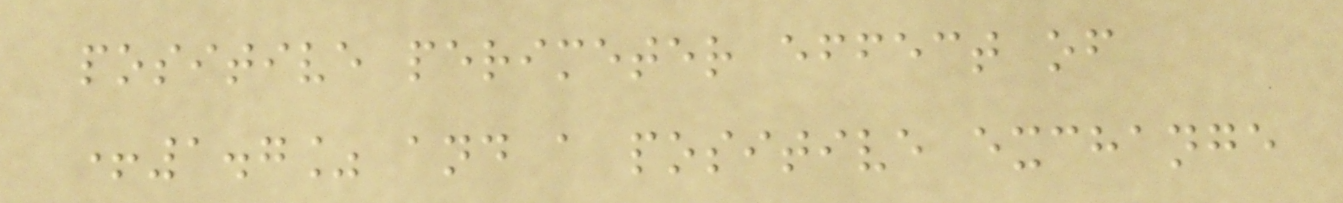positive perimeter effect of
+1.7% and a positive exchange
